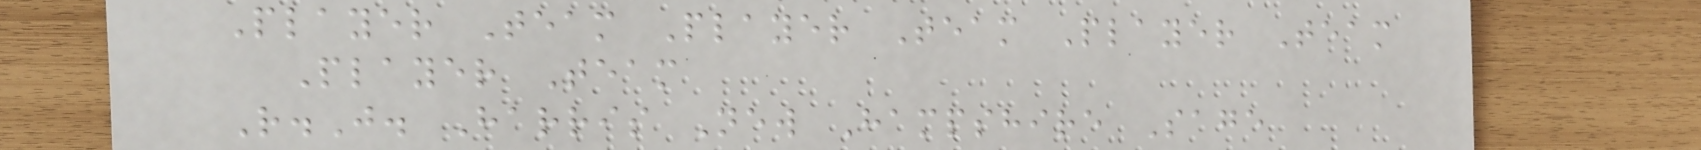Player Team Player Team Player Team
Player Team
R.J. Harris New Hampshire Sage
